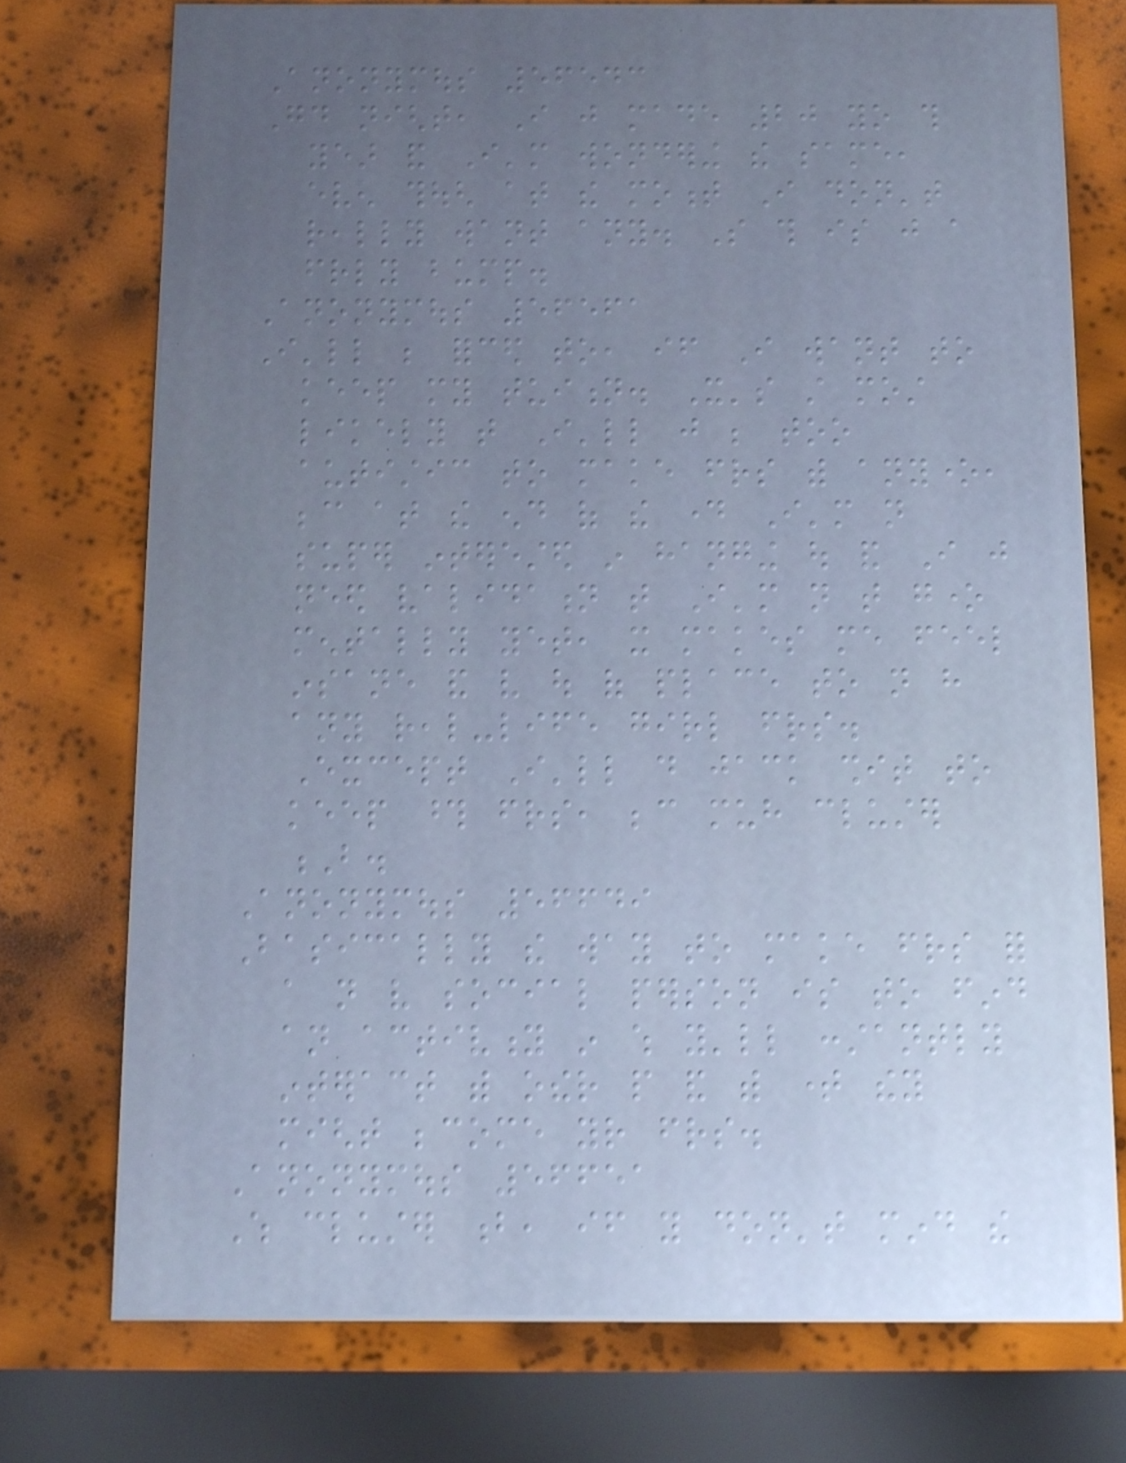Anonymous 56543
Good night, I just made 20 yo this
year and I'm wondering the same,
even though at the moment I don't
really want any. So this is just a
friendly bump.
Anonymous 56561
I'll be forced to, if I want to
keep my tuition. It's still most
likely that I'll just be too
autistic to make friends with anyone,
because at the end of the day I'm not
super interested in hanging out and I just
need validation that I'm not that gone
mentally yet, it makes me feel
insane and very out of place to not have
any real-life girl friends.
Except I'll do jack shit to
keep those friends, because muh cluster
B.
Anonymous 56649
Basically the way to make friends for
a not very social person is to find
an activity in which you'll constantly
interact with other people and with time they
might become your friends.
Anonymous 56651
Which cluster b, if you don't mind the
